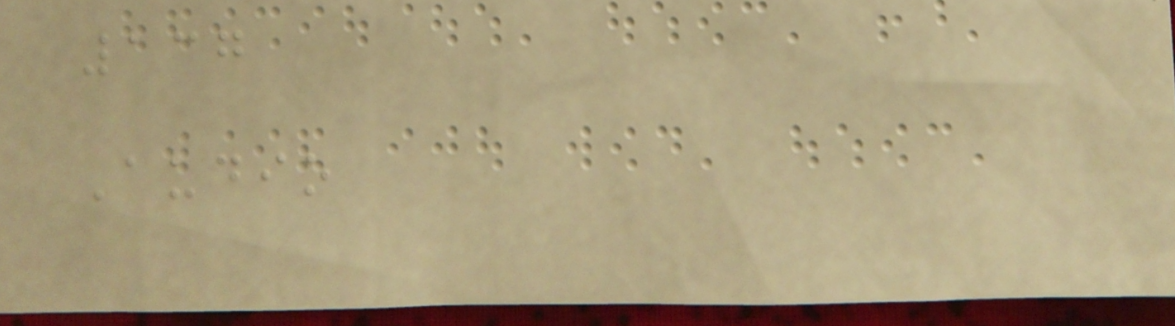137
Audio
